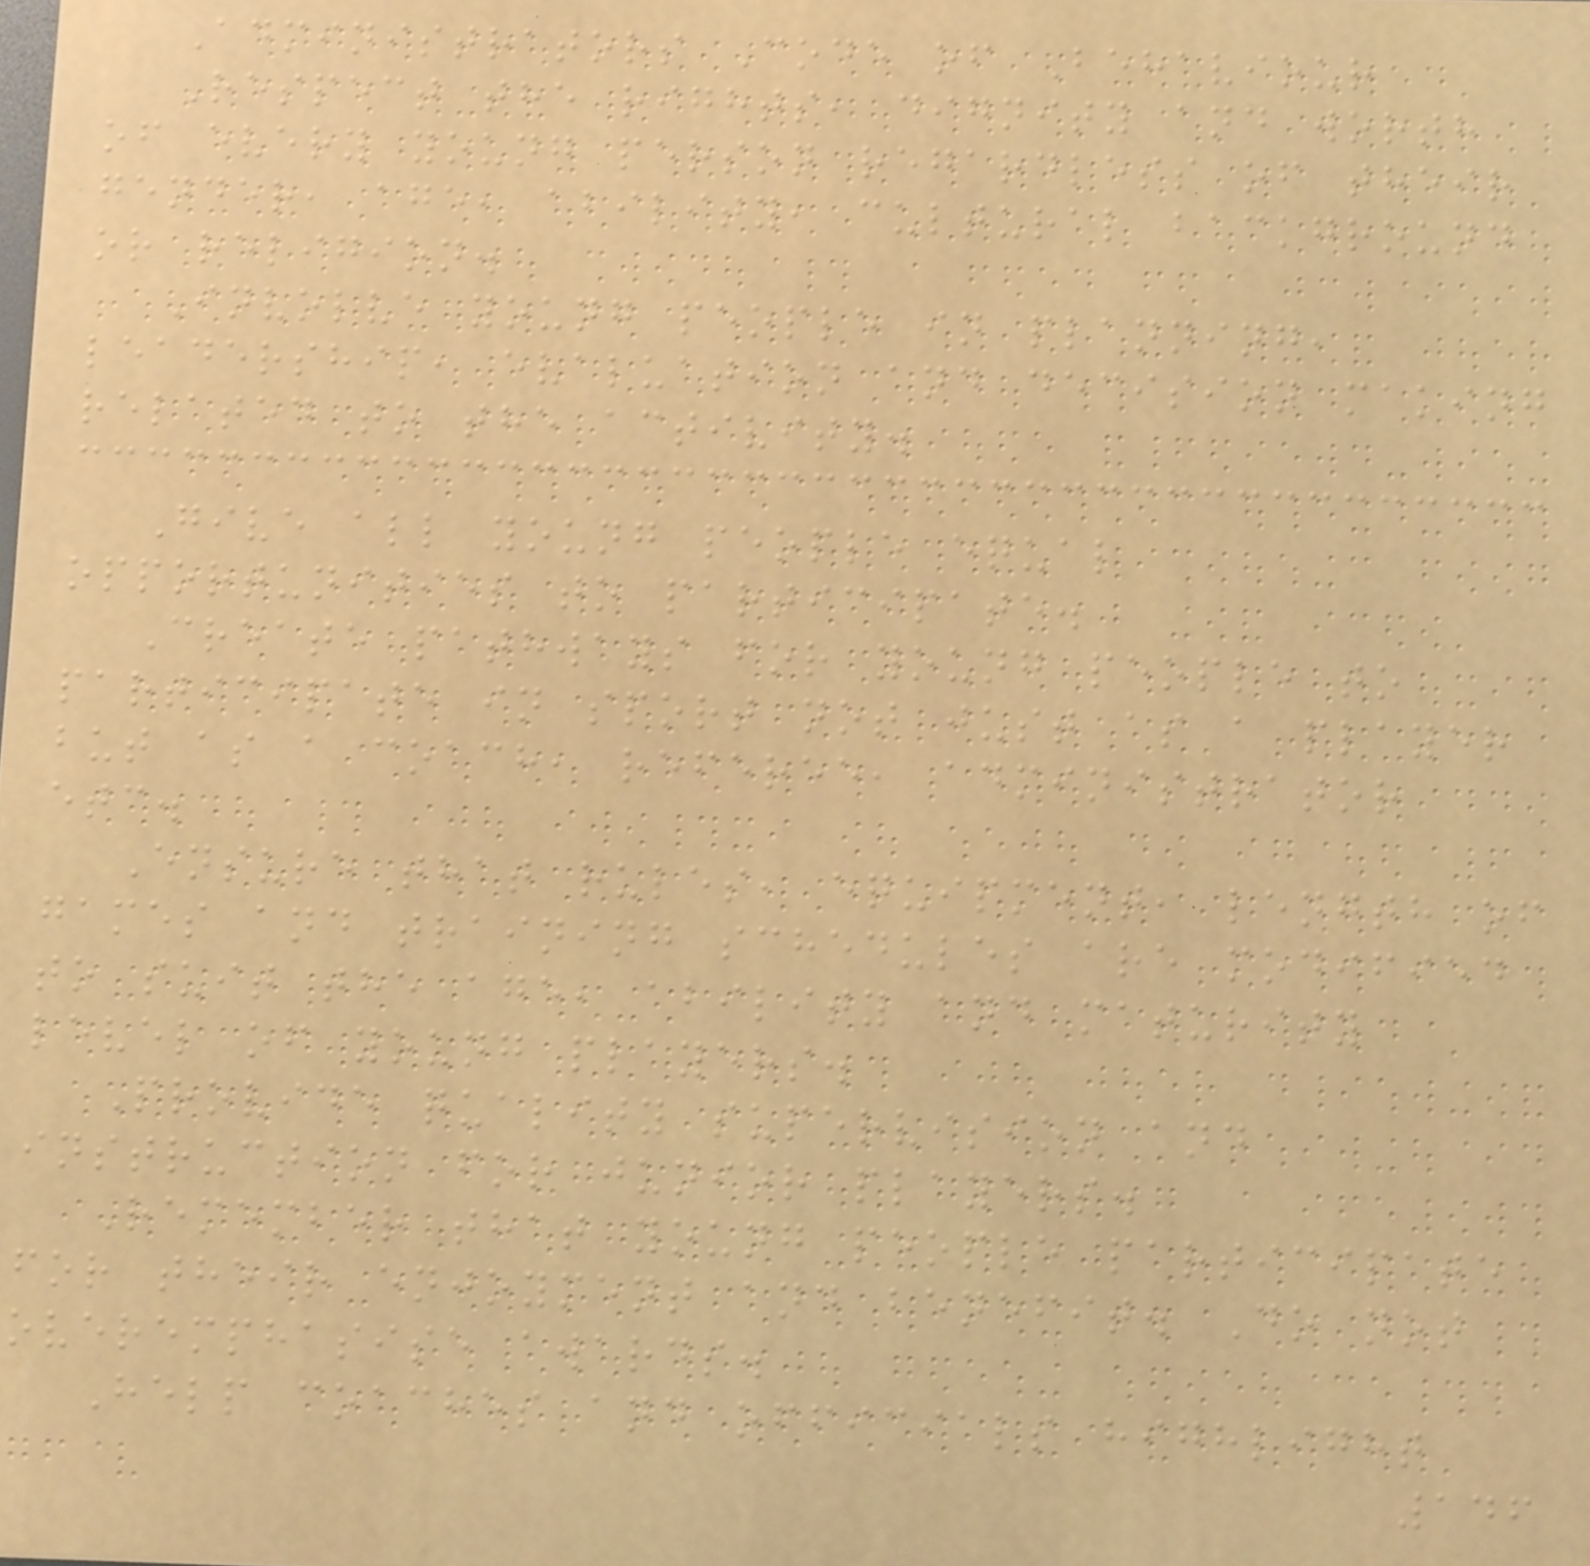Administrators Code of Behaviour
Respect the rights, dignity and worth
of every young person regardless of their
gender, age, ability, cultural background
or religion.
Involve young people in planning,
leadership, evaluation and decision making
related to the activity.
Give all young people equal
opportunities to participate.
Create pathways for young people to
participate in sport not just as a player
but as a coach, referee, administrator
etc.
Ensure that rules, equipment, length of
games and training schedules are modified
to suit the age, ability and maturity
level of young players.
Provide quality supervision and
instruction for junior players.
Remember that young people participate
for their enjoyment and benefit. Do not
overemphasise awards.
Help coaches and officials highlight
146
